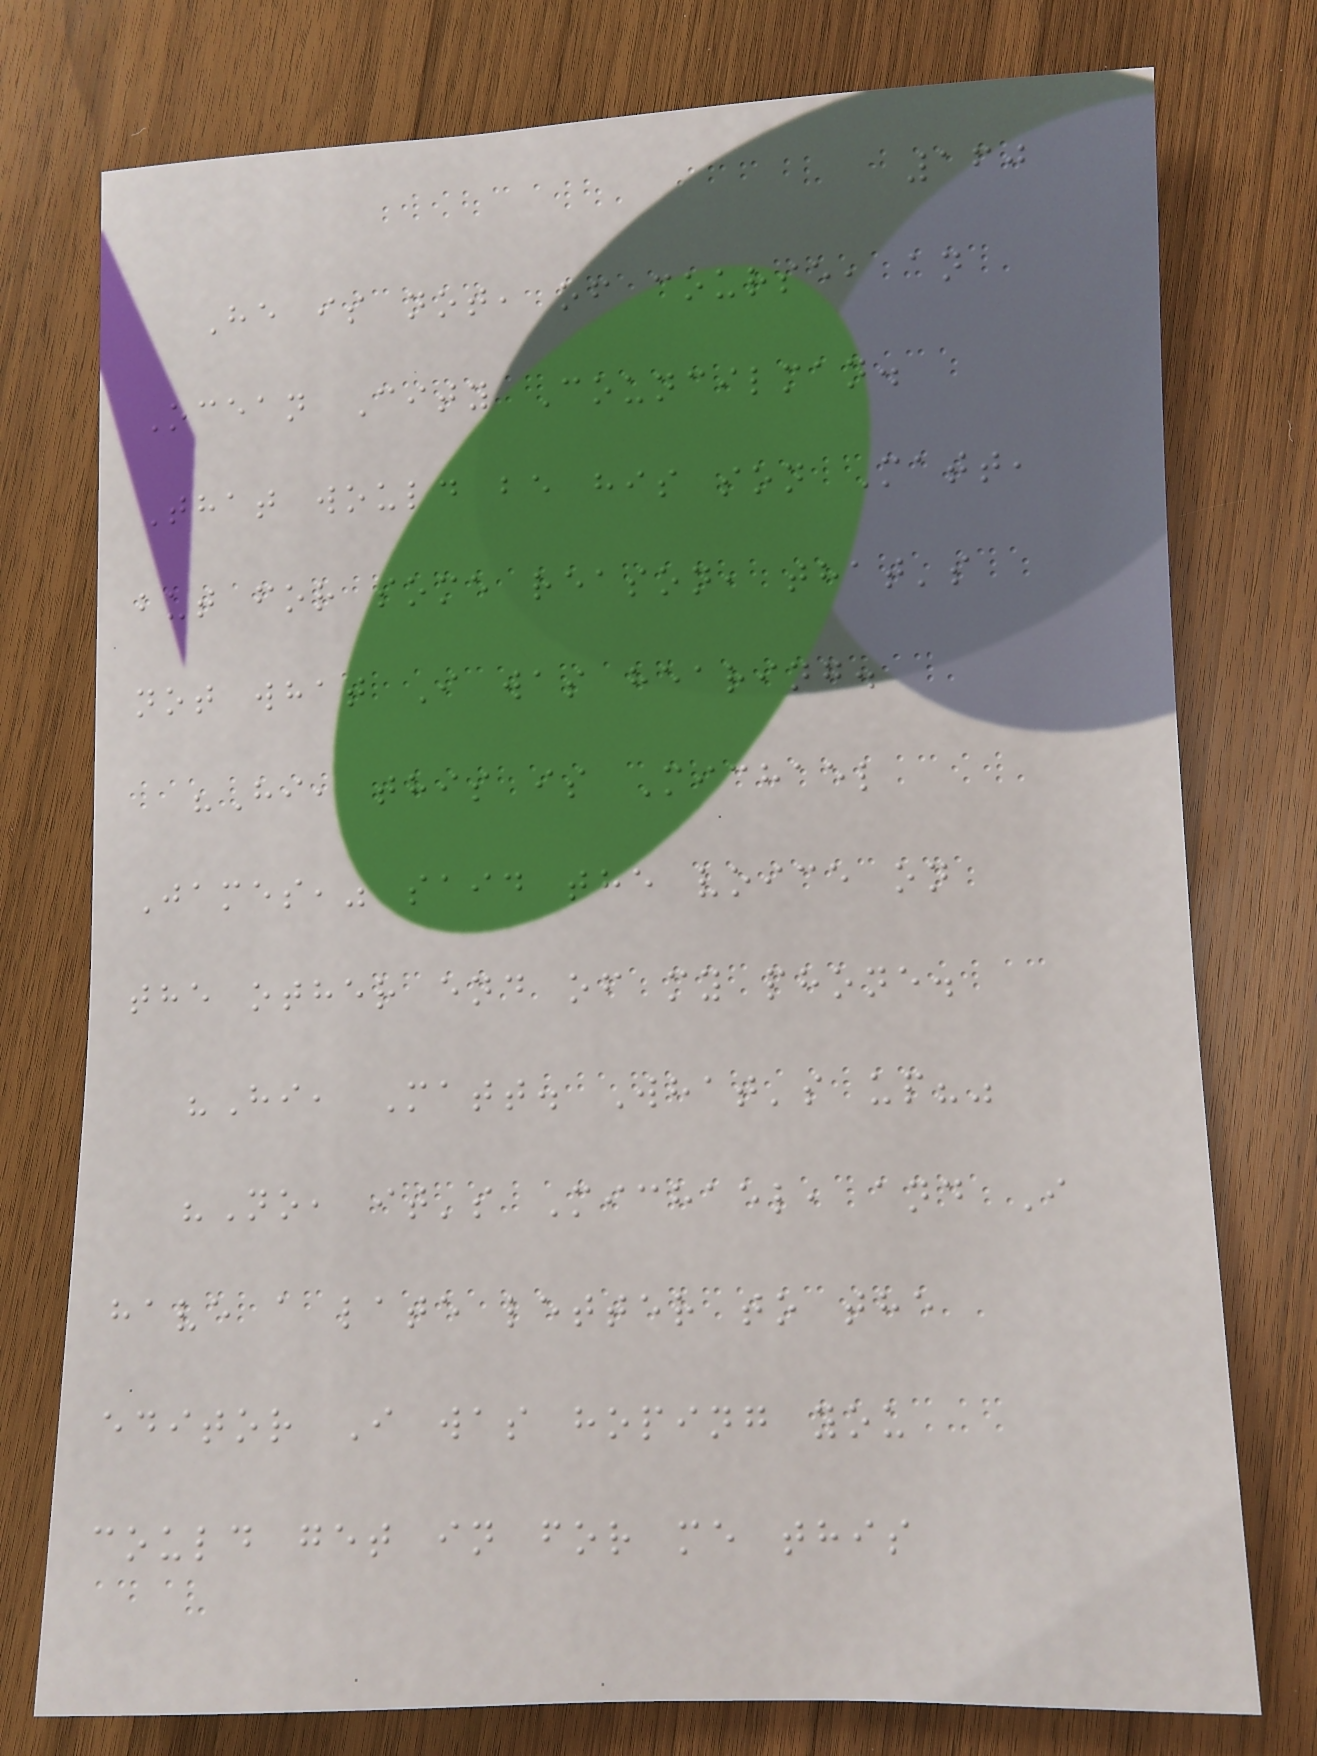160
He is not, of course, an
Ocean City Councilman.
That would be his son Matt,
but for some reason, that's
not what I was hearing.
"Hi, this is Michael
James," said the voice on
the other end of my phone.
"Hi, Matt. What's up?"
"No, it's Michael, and I
have a late letter to the
editor I was hoping you
could get in for me this
